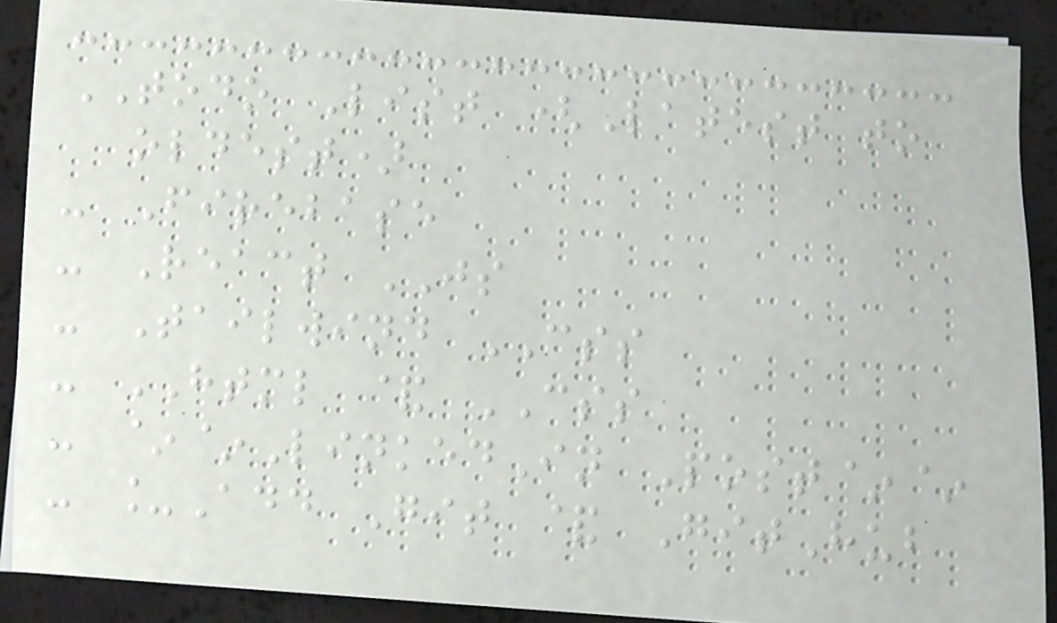TODO List (Latest to
oldest)
- Firebase
- React JS
- Tailwind CSS
- HTML & CSS
- ~~LinkedIn Post~~
- _Add Git & GitHub
